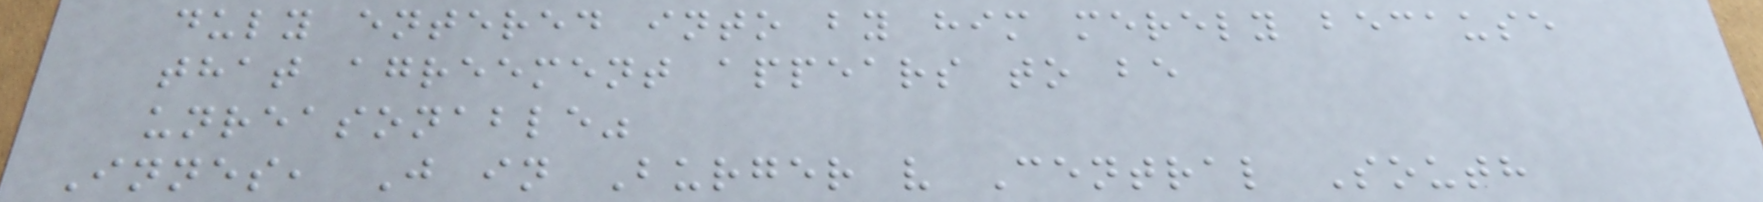duly entered into by him merely because
that agreement appears to be
unreasonable"
Innes, J in Burger v Central South
